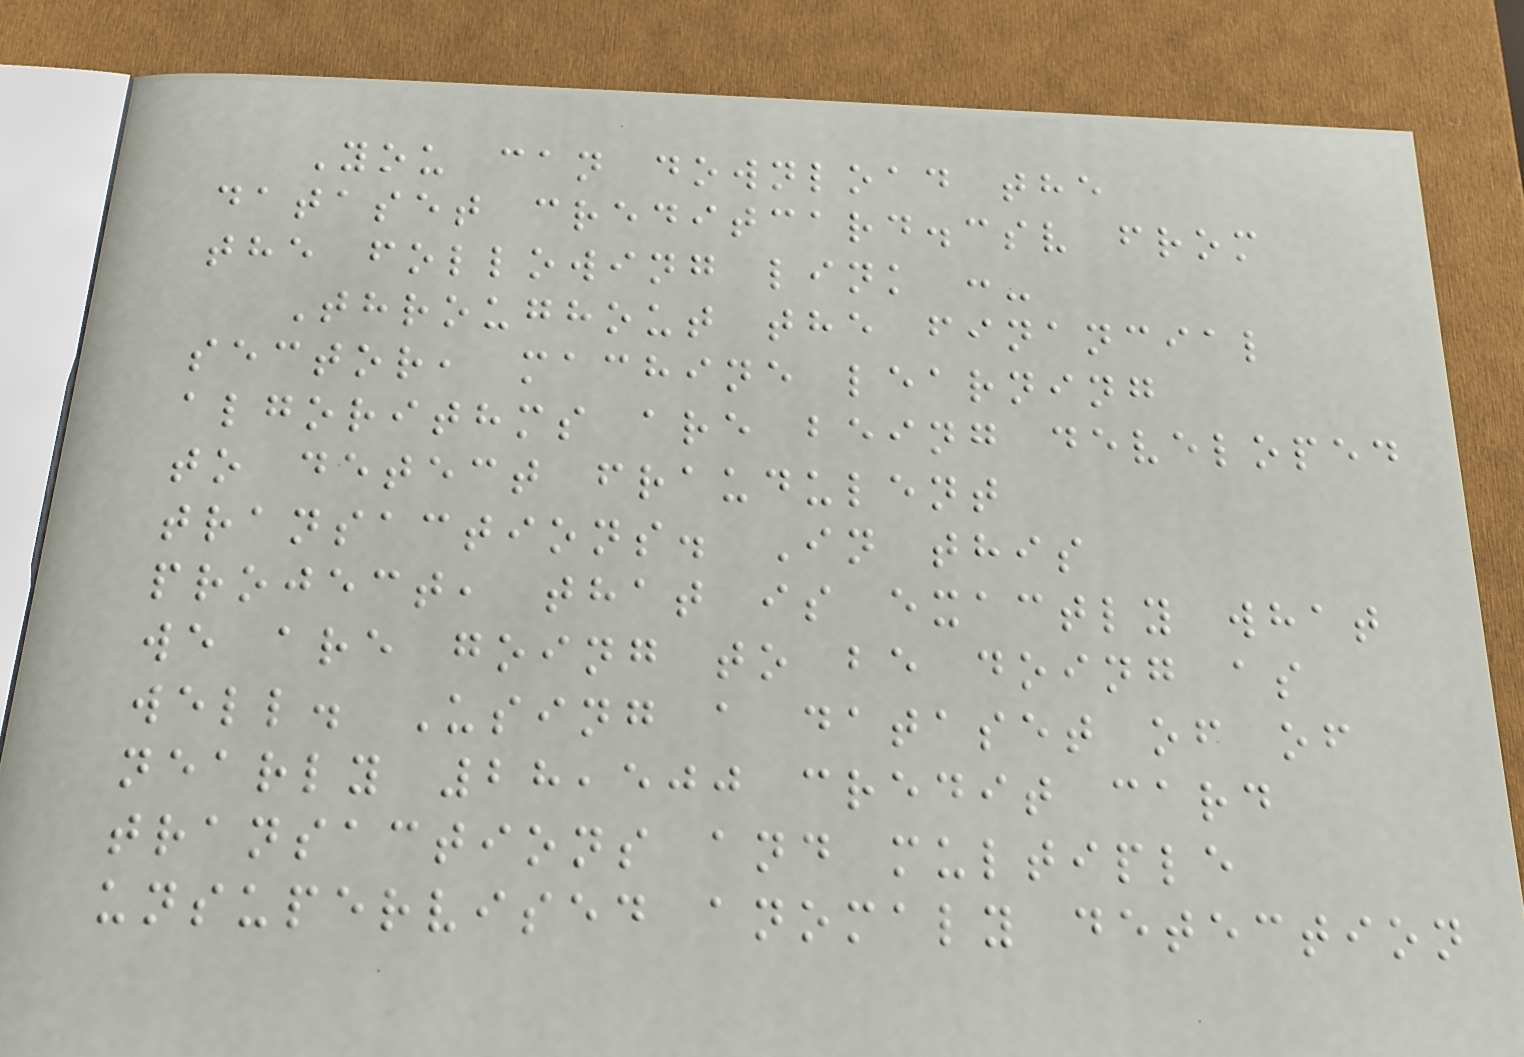You can download the
dataset creditcard.csv from
the following link :-
Throughout the financial
sector, machine learning
algorithms are being developed
to detect fraudulent
transactions. In this
project, that is exactly what
we are going to be doing as
well. Using a dataset of of
nearly 28,500 credit card
transactions and multiple
unsupervised anomaly detection
